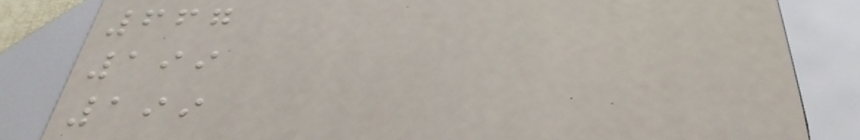667
199
199
